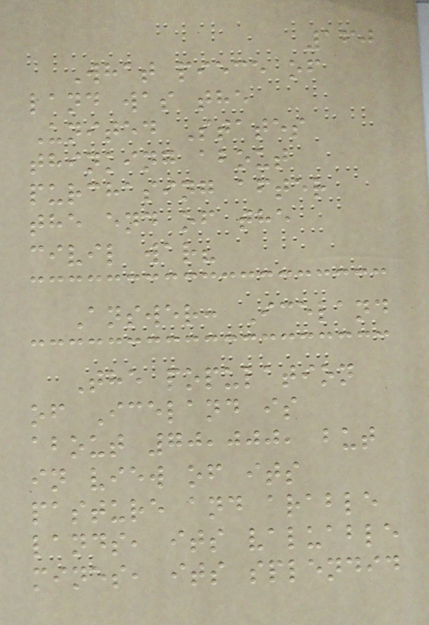160
What piece of
land was the
United States
thinking about
purchasing after
the end of the
civil war?
Answer: Iceland
The population
of Iceland is
about 70,000, but
in view of its
pasture and arable
lands, its valuable
mines, its splendid
